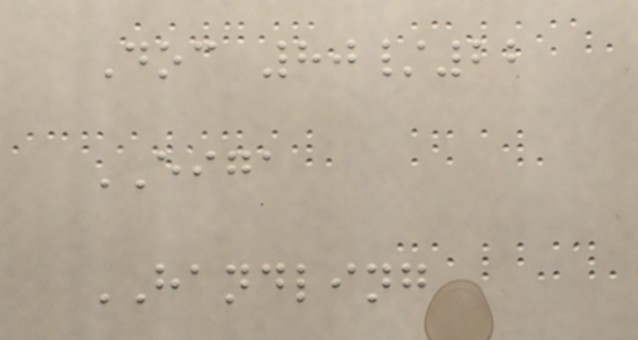Doc 80/22
EIGA
HANDLING
